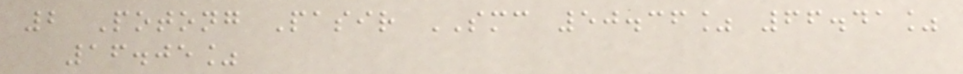2 Potong Pasir SMC 50.36% 66.41%
16.05%
